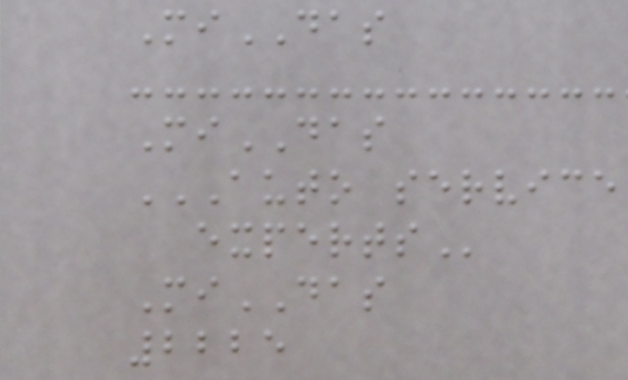MiDAS
MiDAS
AUTO SERVICE
EXPERTS
MiDAS
2225
